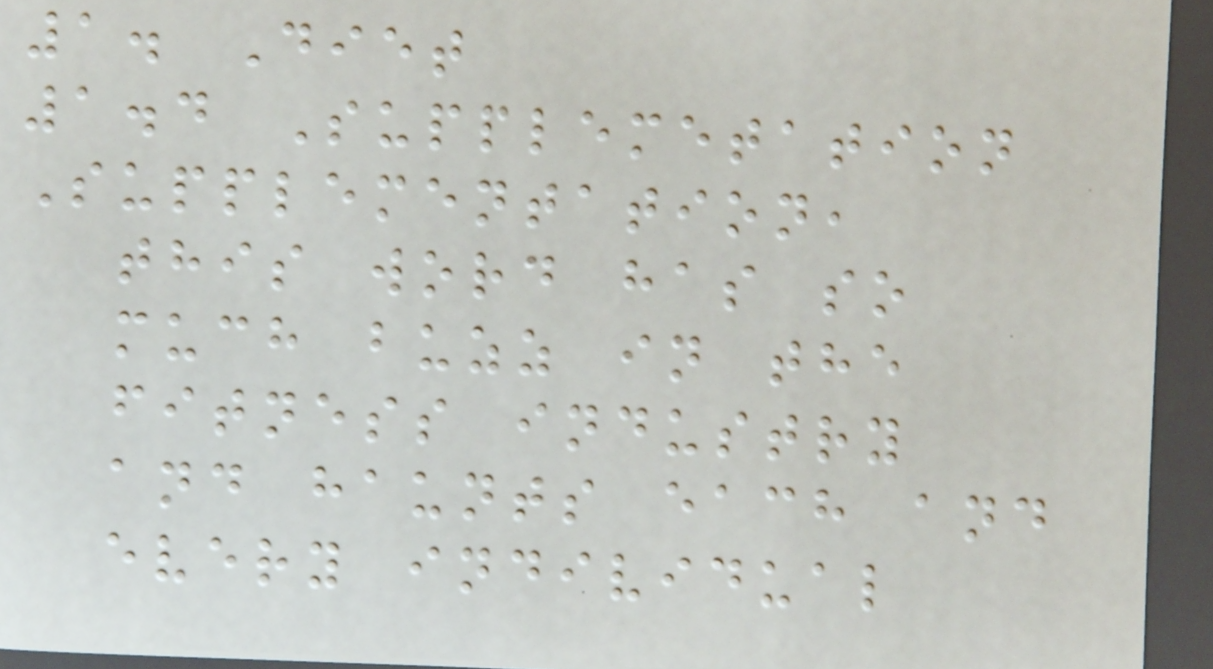1. Diet
1.4 Supplemetation
Supplementation,
this word has so
much buzz in the
fitness industry
and haunts each and
every individual
